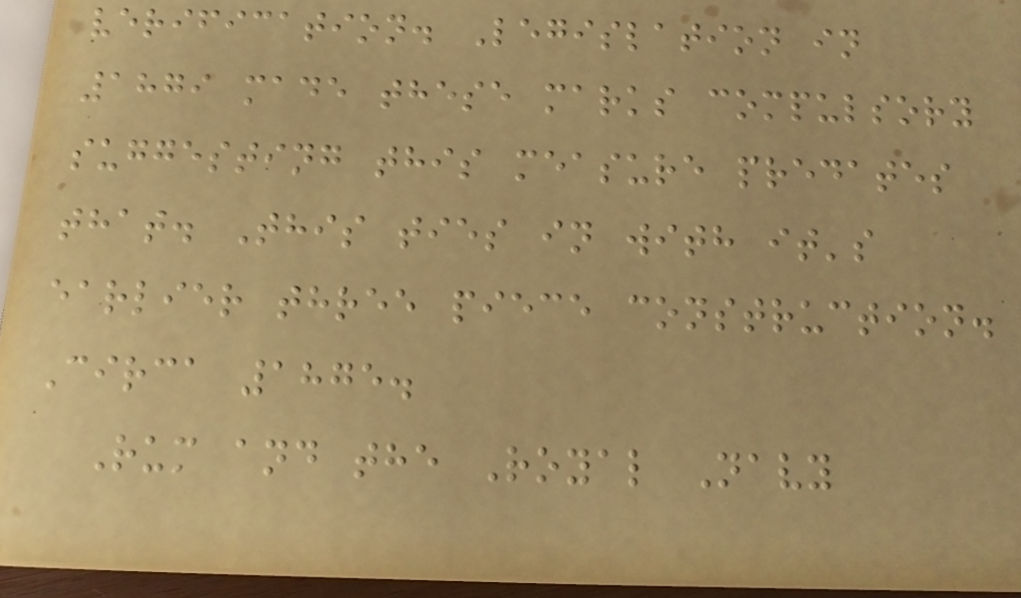verification. Legislation in
1879 made these marks compulsory
suggesting this measure predates
that. This ties in with it's
earlier three piece construction.
Circa 1875.
Rum and the Royal Navy
